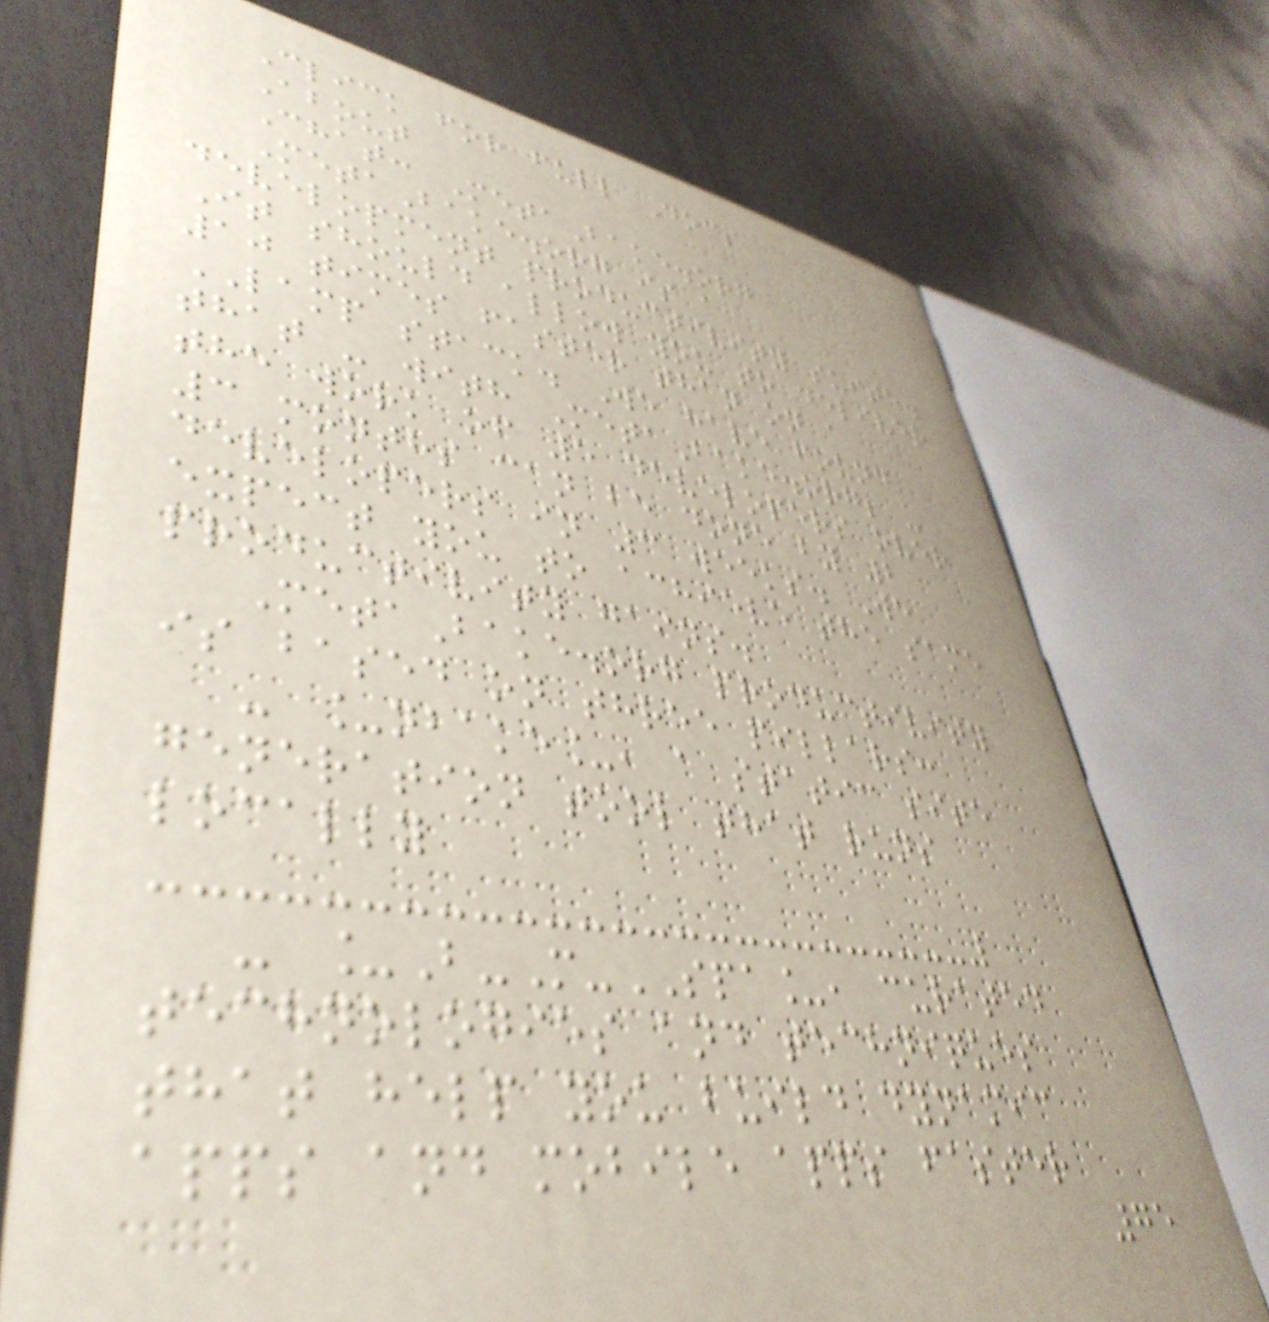Click for full Docs
About
Chat: MetaBake.org
MetaBake.org is a
development productivity suite.
It should allow you to deliver
10 times faster than on a
LAMP stack. We have found
that - with MetaBake.org; -
the work of 5 developers over
3 months can be done by 2
developers in 3 weeks. We
expect you to achieve the same
productivity gains.
MetaBake.org productivity
is based on three pillars:
- _nbake_, a static site
generation tool that runs
locally
- _B-M-SPA_, curated
technologies and techniques
that help you build dynamic
apps and mobile apps faster
75
